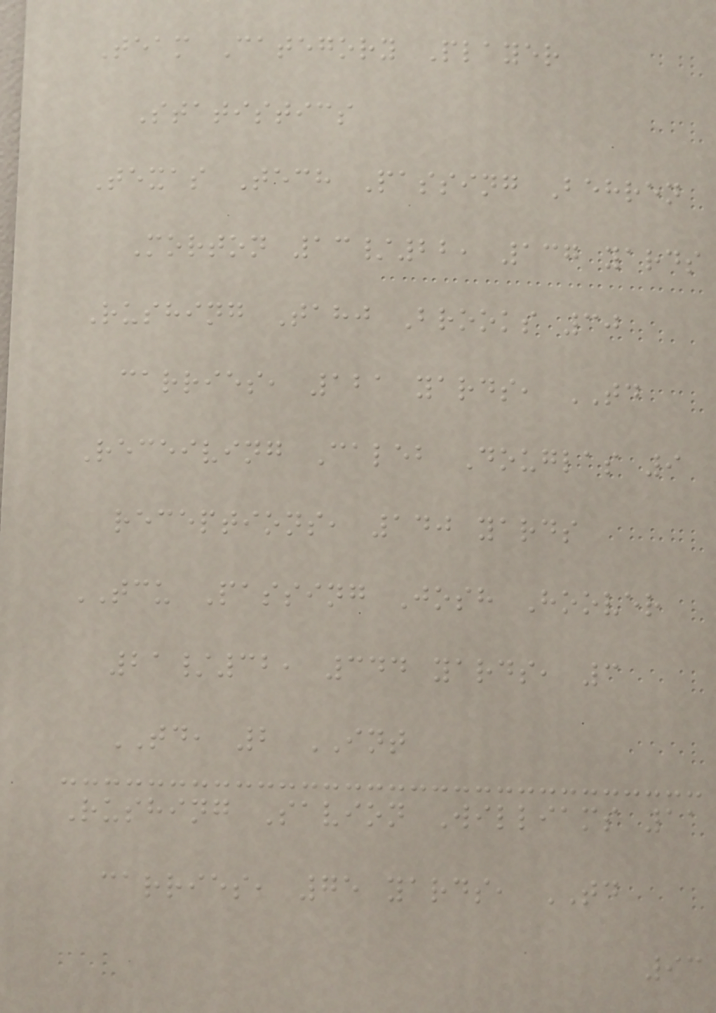Team Category Player
Statistics
Texas Tech Passing Behren
Morton 13/22, 137 yards
Rushing Tahj Brooks 30
carries, 121 yards, TD
Receiving Caleb Douglas 9
receptions, 140 yards
TCU Passing Josh Hoover
21/32, 344 yards, 3
TD, 2 INT
Rushing Savion Williams 11
carries, 75 yards, TD
93
